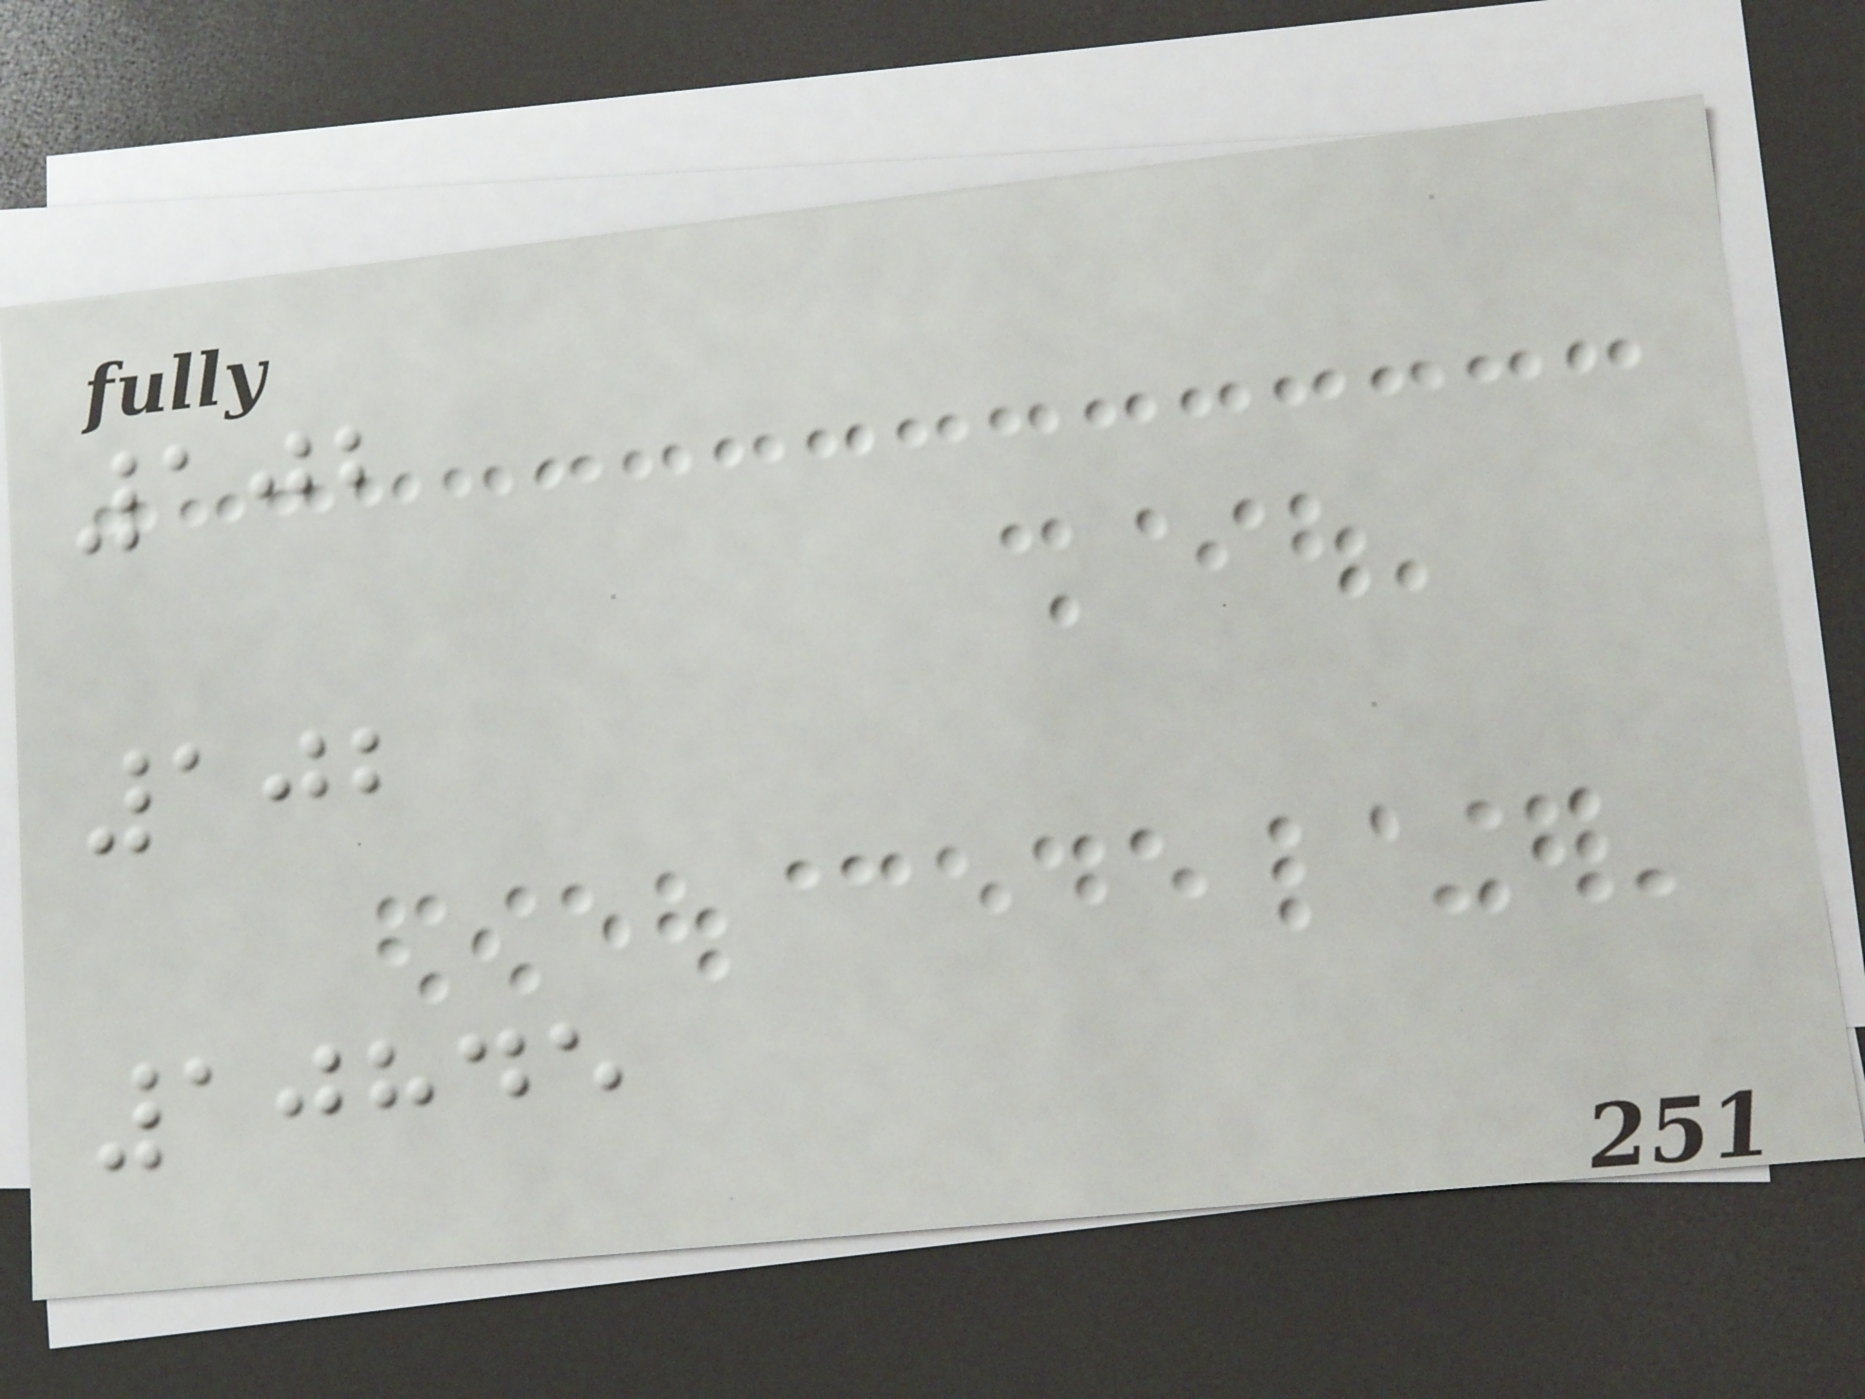102
102
10845
